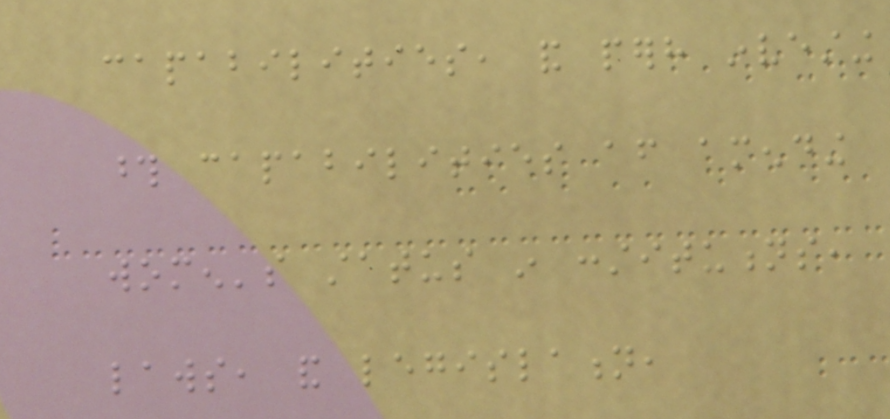capabilities, and perhaps investing
those capabilities after amending
women's status in constitutions,
laws, and legislation,
